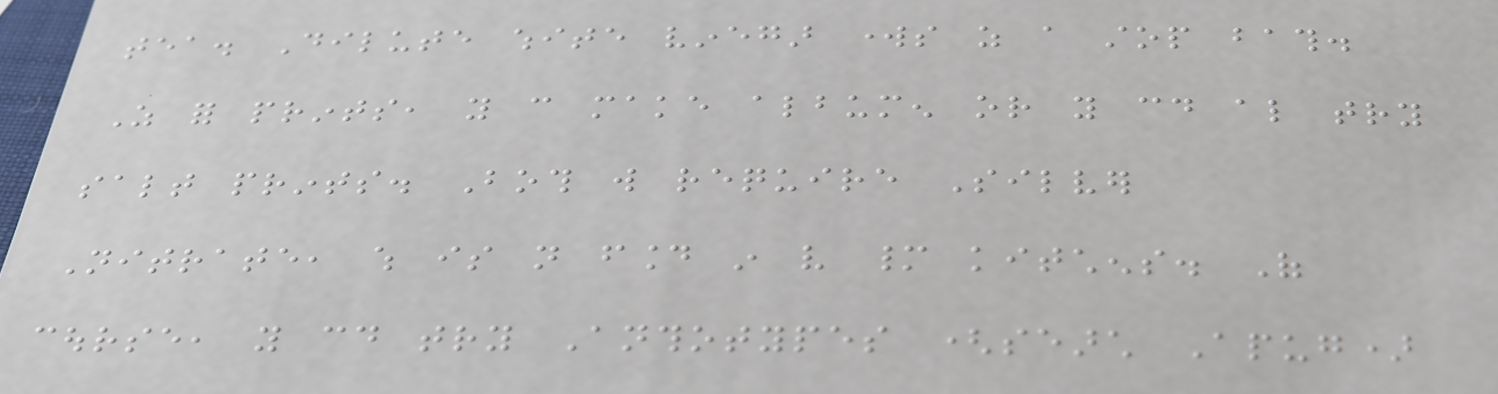tea. Dilute white vinegar works as a stop bath.
As for prints, you can make albumen or you could also try
salt prints. Both will require Silver
Nitrate, which is not found in very many kitchens. Of
course, you could try Anthotypes (search Apug)
